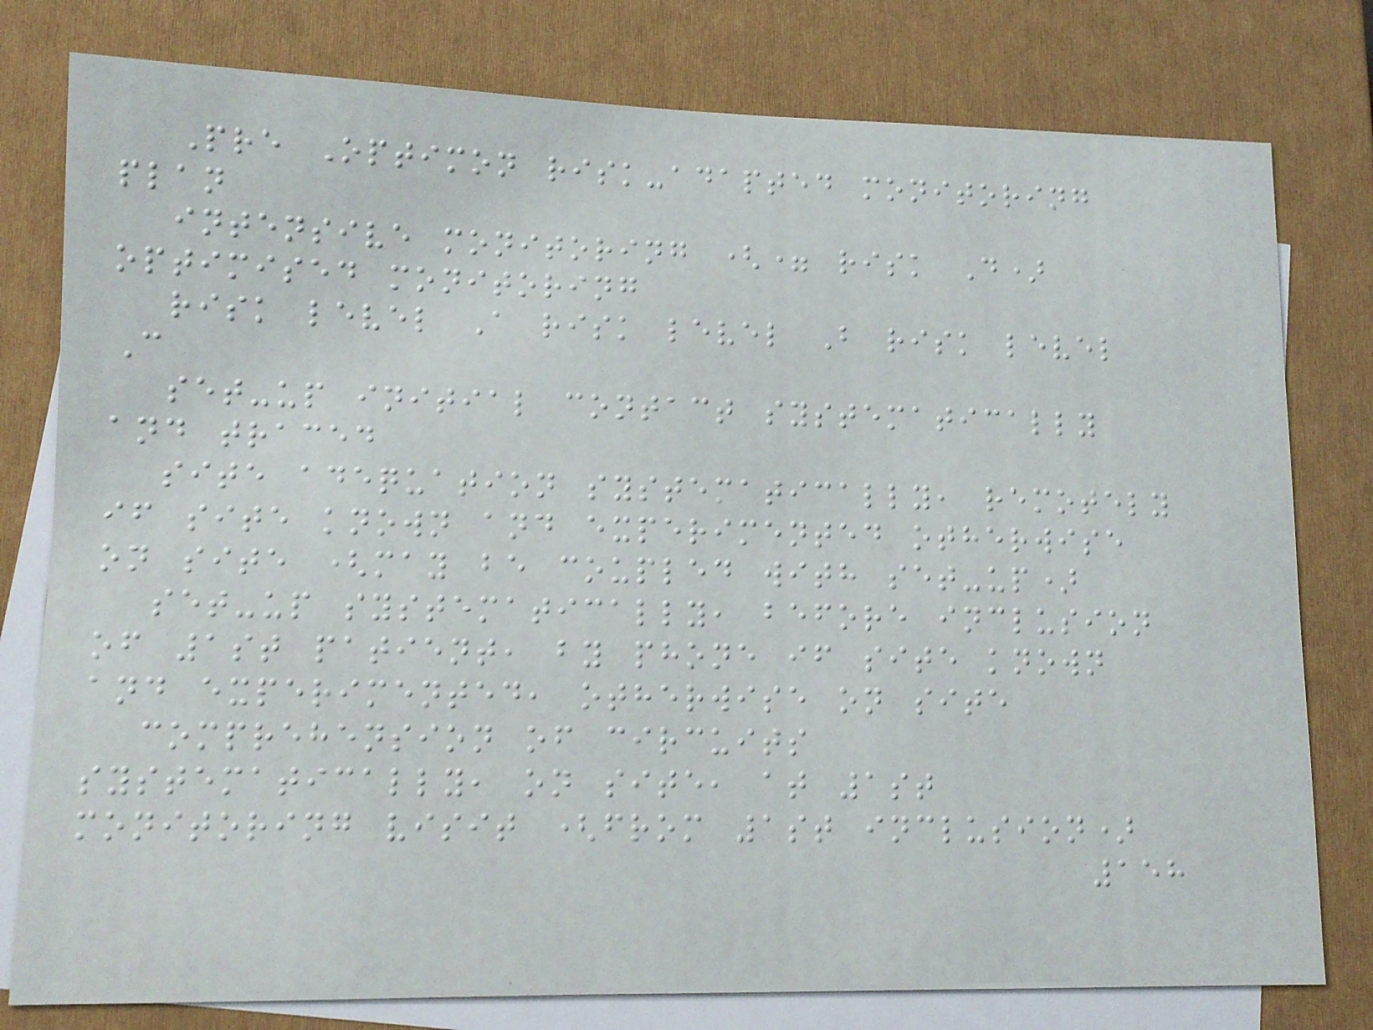Pre Optimon risk-adapted monitoring
plan
intensive monitoring (= risk D)
optimised monitoring
risk level A risk level B risk level
C
set-up initial contact systematically
and traced
site adequation systematically, remotely
if site known and experimented otherwise
on site (may be coupled with set-up)
set-up systematically, before inclusion
of 1st patient, by phone if site known
and experimented, otherwise on site
comprehension of circuits
systematically, on site, at 1st
monitoring visit (from 1st inclusion)
158
